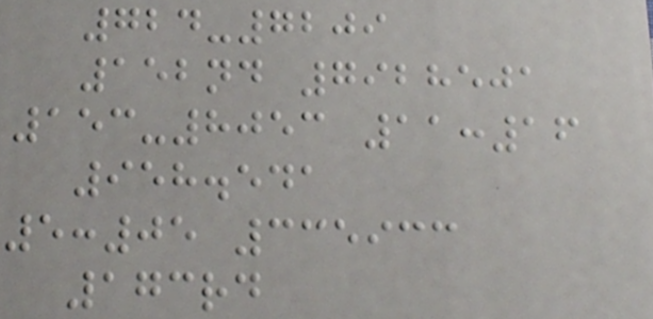724-7209
152nd 7928501
153-8053 11:16
958.541
5:05 335933
173rd
